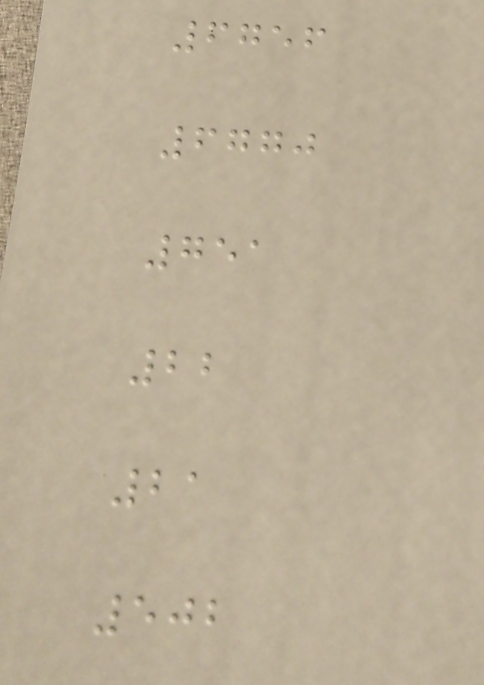6756
6770
751
22
21
502
